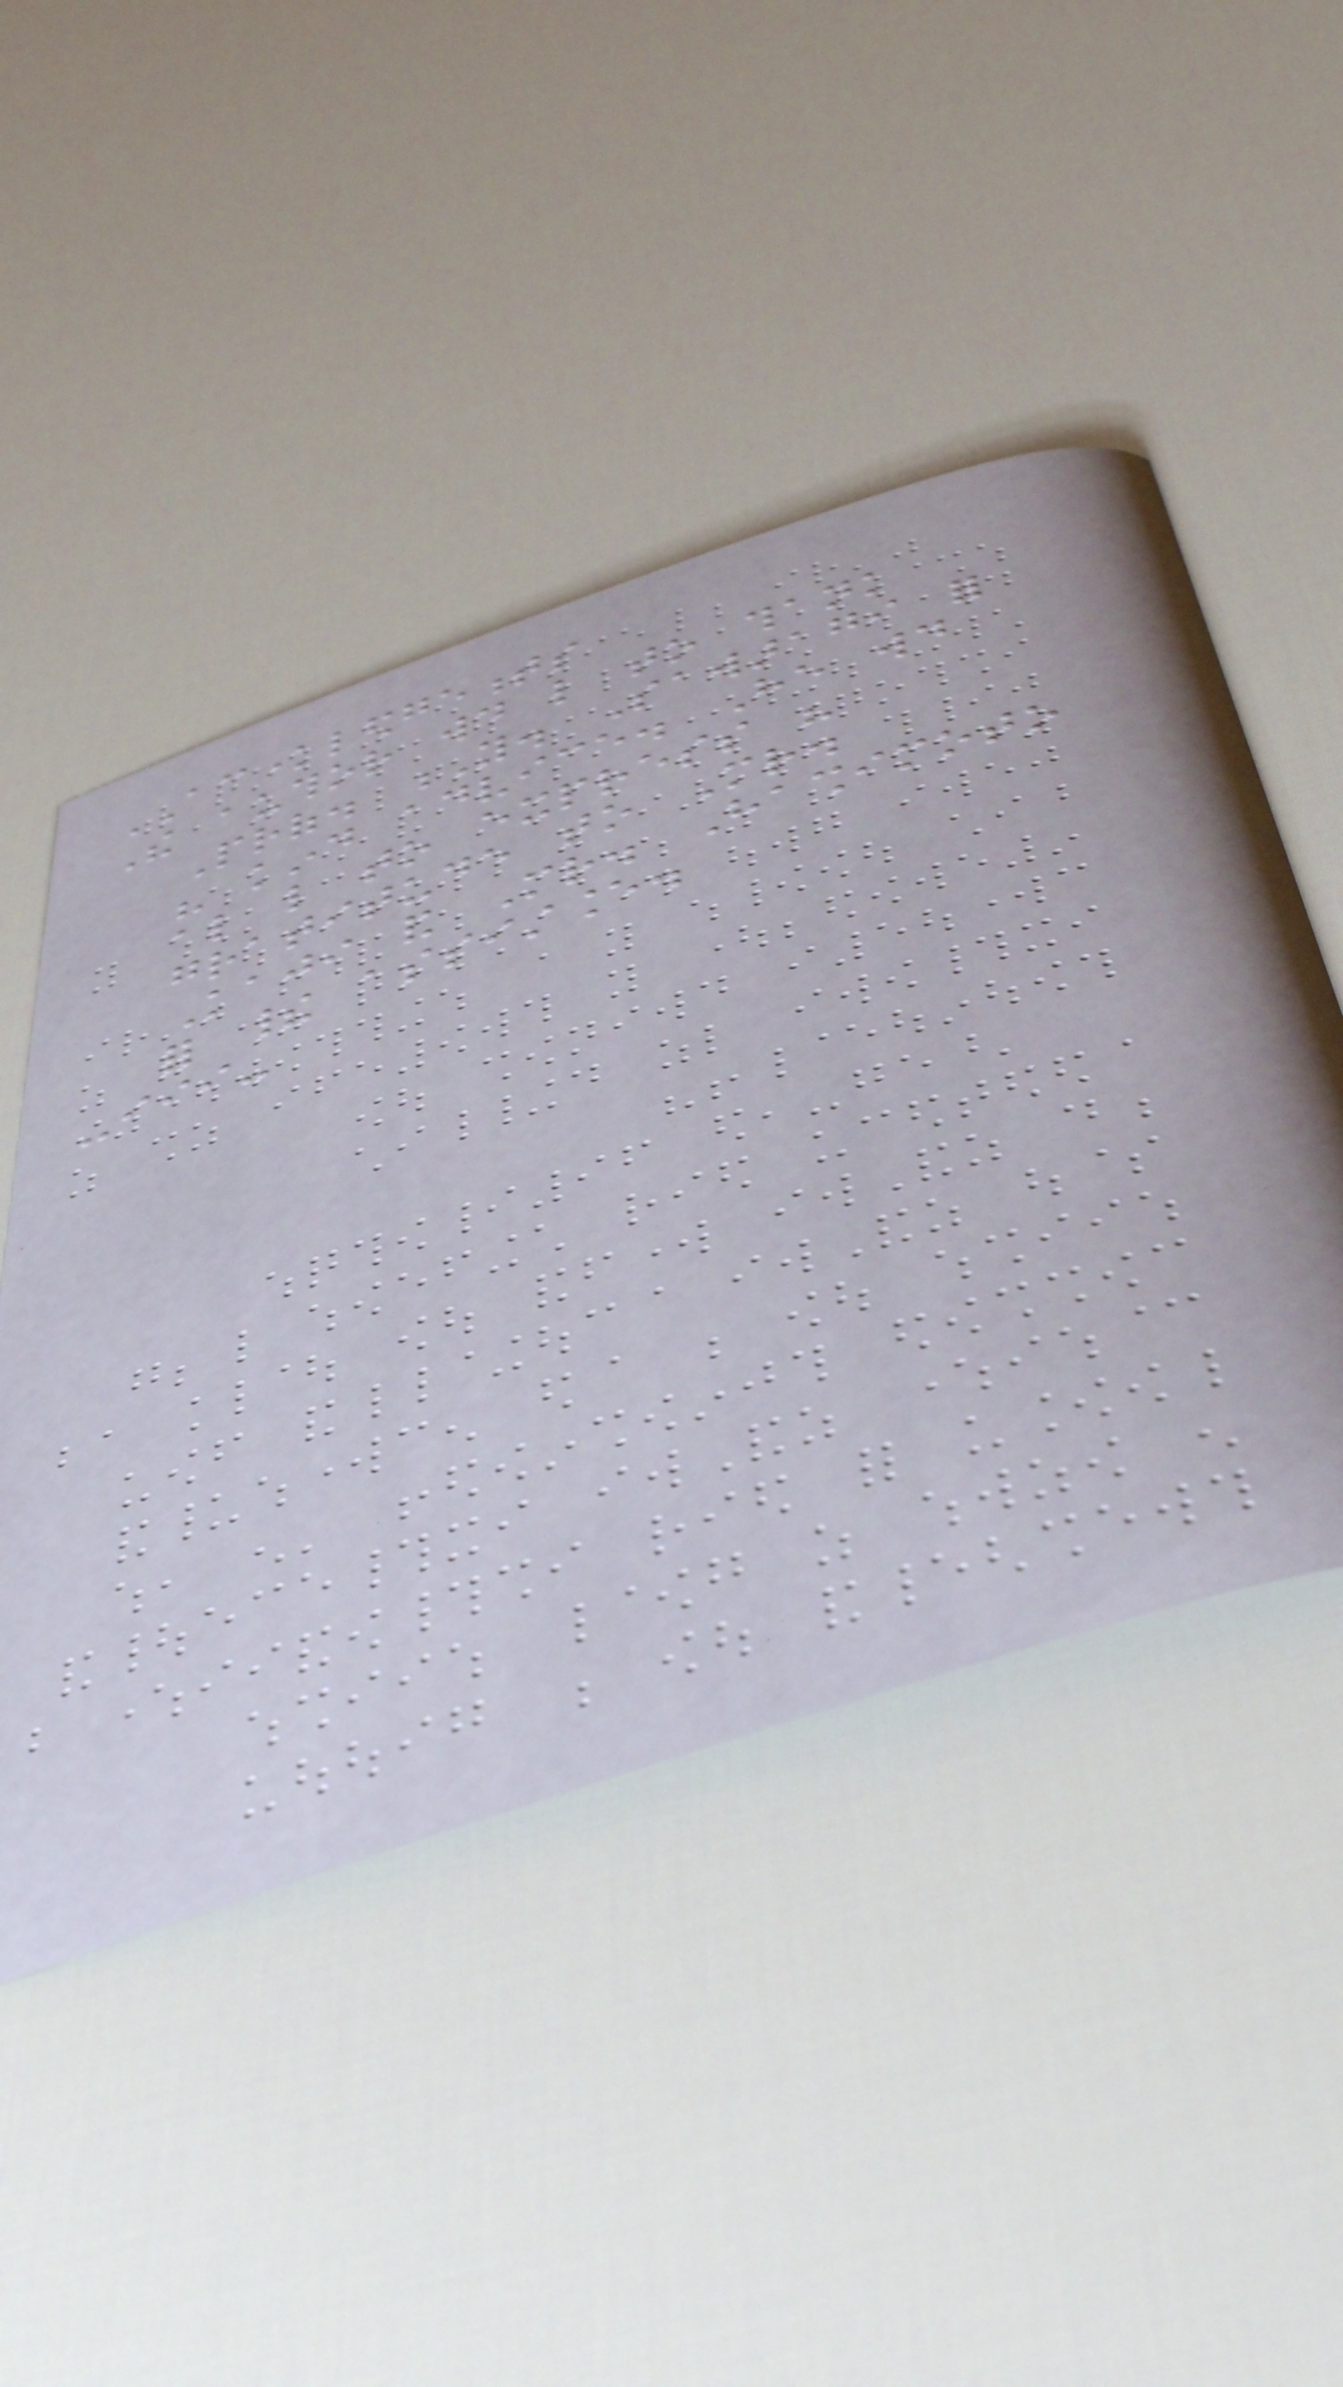ACKNOWLEDGEMENTS
The author would like to thank
Prof. Y. Sawaragi for
his kind advice. He would
also like to express his
gratitude to Mr.
Kaji and Mr. Hashimoto
for their assistance.
-iii-
